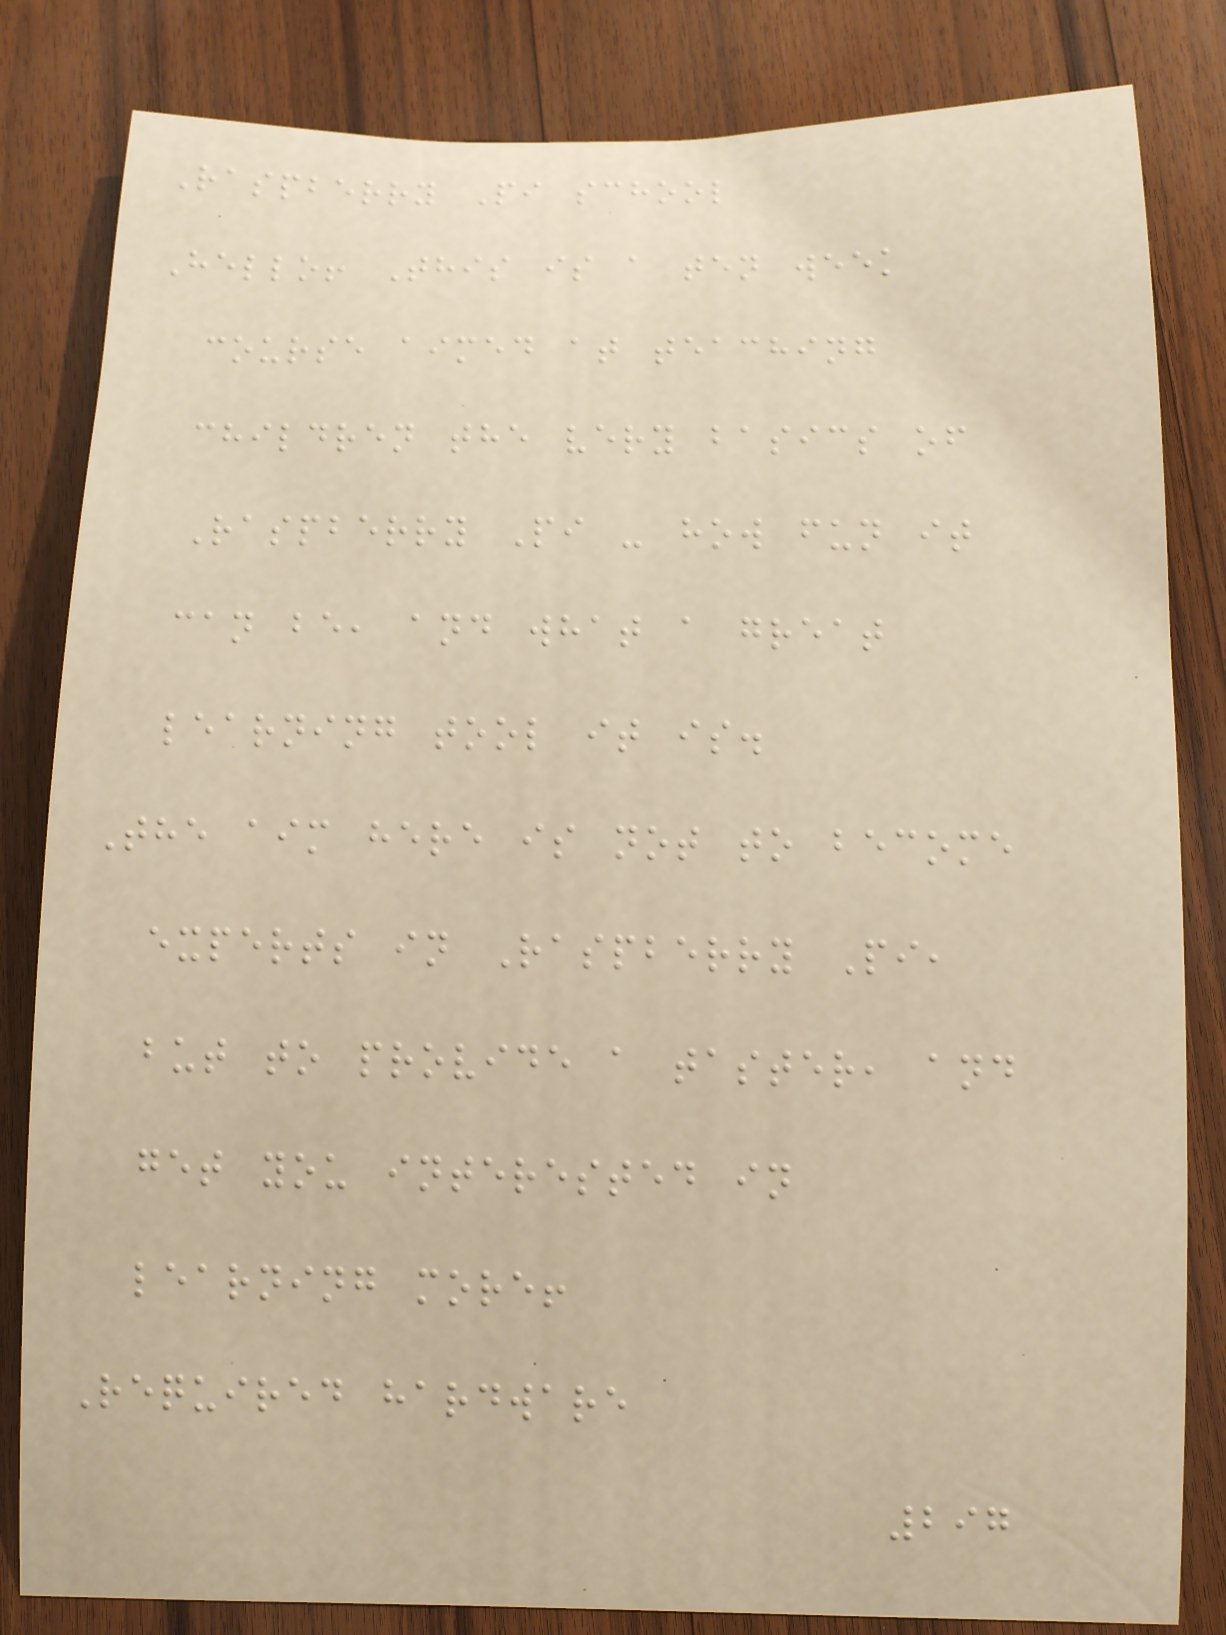Raspberry Pi school
Hello! This is a ten week
course aimed at teaching
children the very basics of
Raspberry Pi - how fun it
can be, and what a great
learning tool it is.
The aim here is not to become
experts in Raspberry Pi,
but to provide a taster, and
get you interested in
learning more!
Required hardware
297
